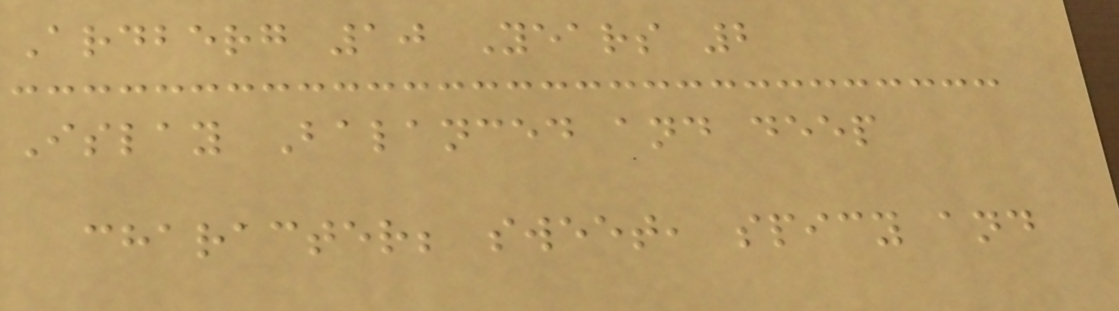Ardberg 10 Years 2
Islay Balanced and deep
character; sweet, spicy and
